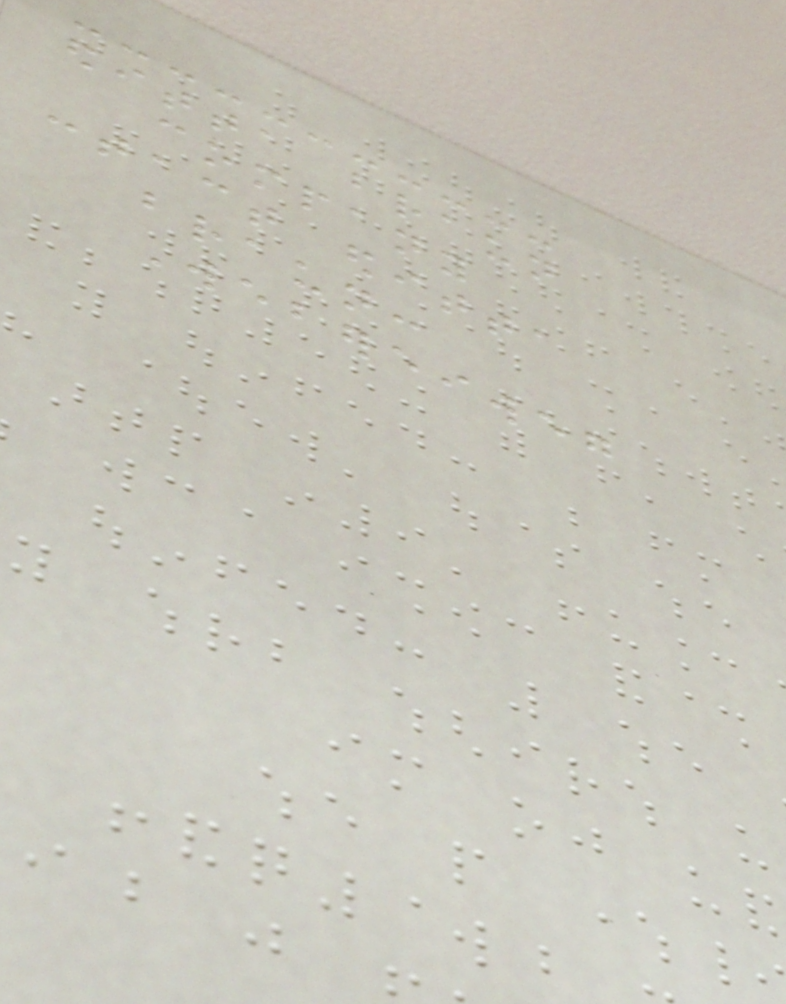editta braun
company
contact editta
braun:
Webereiweg
